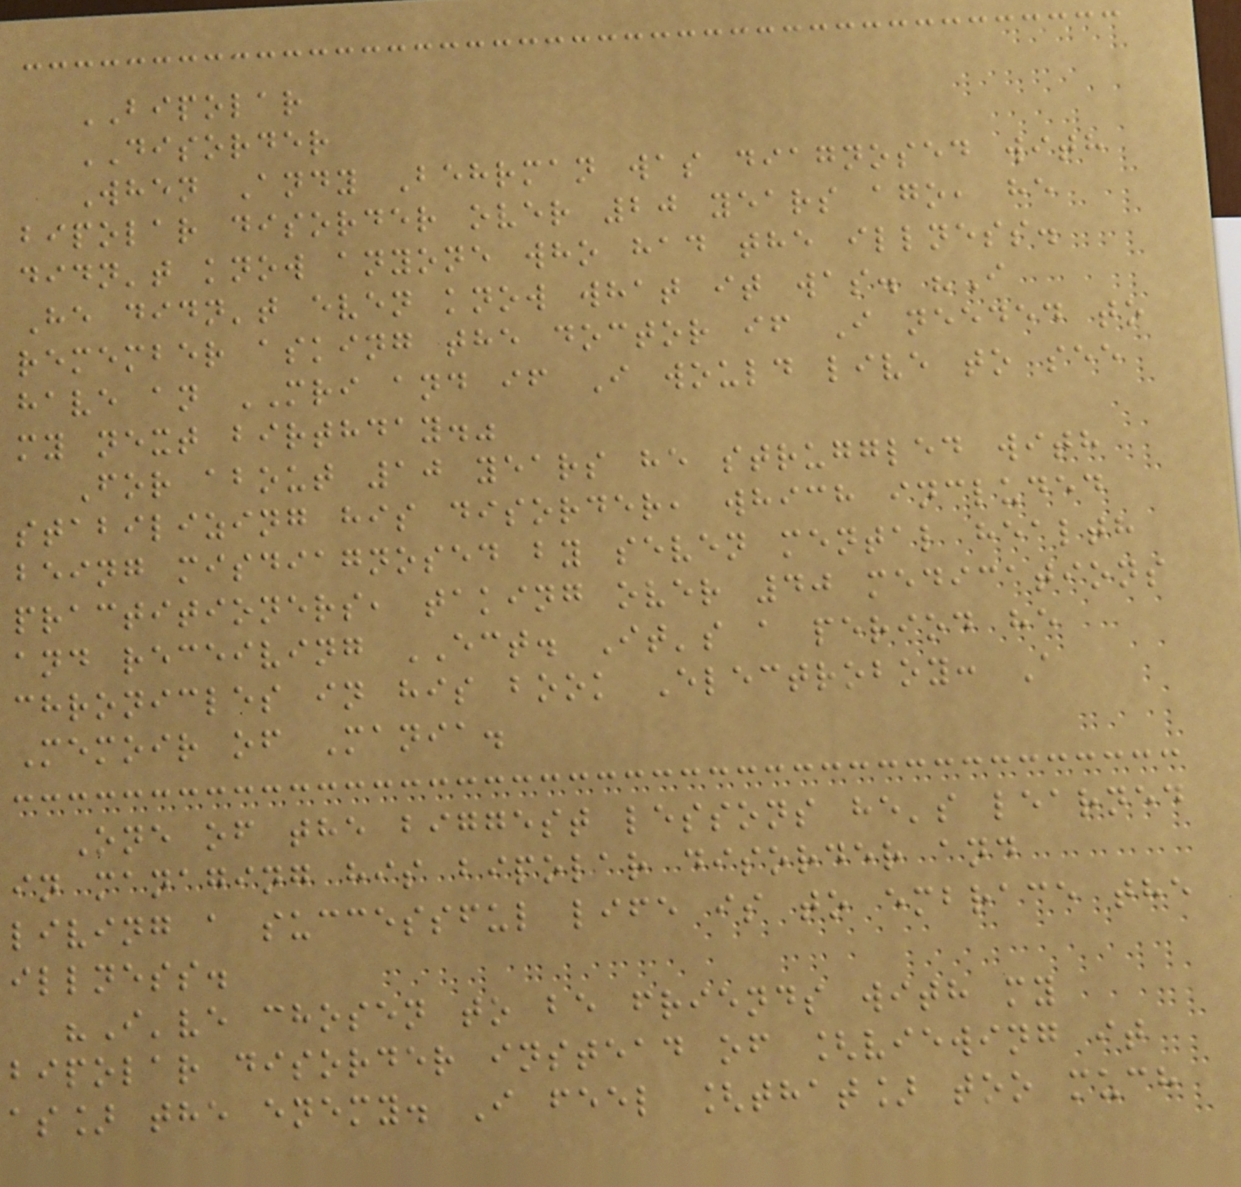BIPOLAR
DISORDER
When Andy Behrman was diagnosed with
bipolar disorder over 20 years ago, he
didn't know anyone who had the illness.
He didn't even know what it was. "I
remember asking the doctor if I needed to
have an MRI and if I would live to see
my next birthday."
For about 10 years he struggled with
stabilizing his disorder, which included
being misdiagnosed by seven mental health
practitioners, taking over 40 medications
and receiving ECT. It's a period he
chronicles in his book Electroboy: A
Memoir of Mania.
One of the biggest lessons he's learned
in managing his bipolar disorder and
living a successful life is to embrace the
illness.
"I've chosen to be friends with my
bipolar disorder instead of [viewing it
as] the enemy. I feel [that] too much
